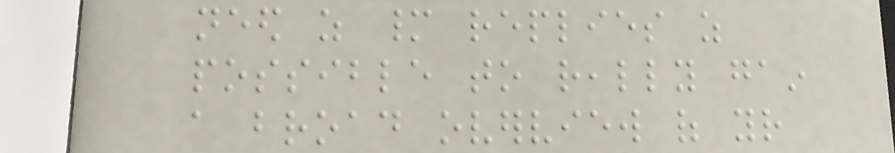need as many replies as
possible to really gain
a broad overview of your
